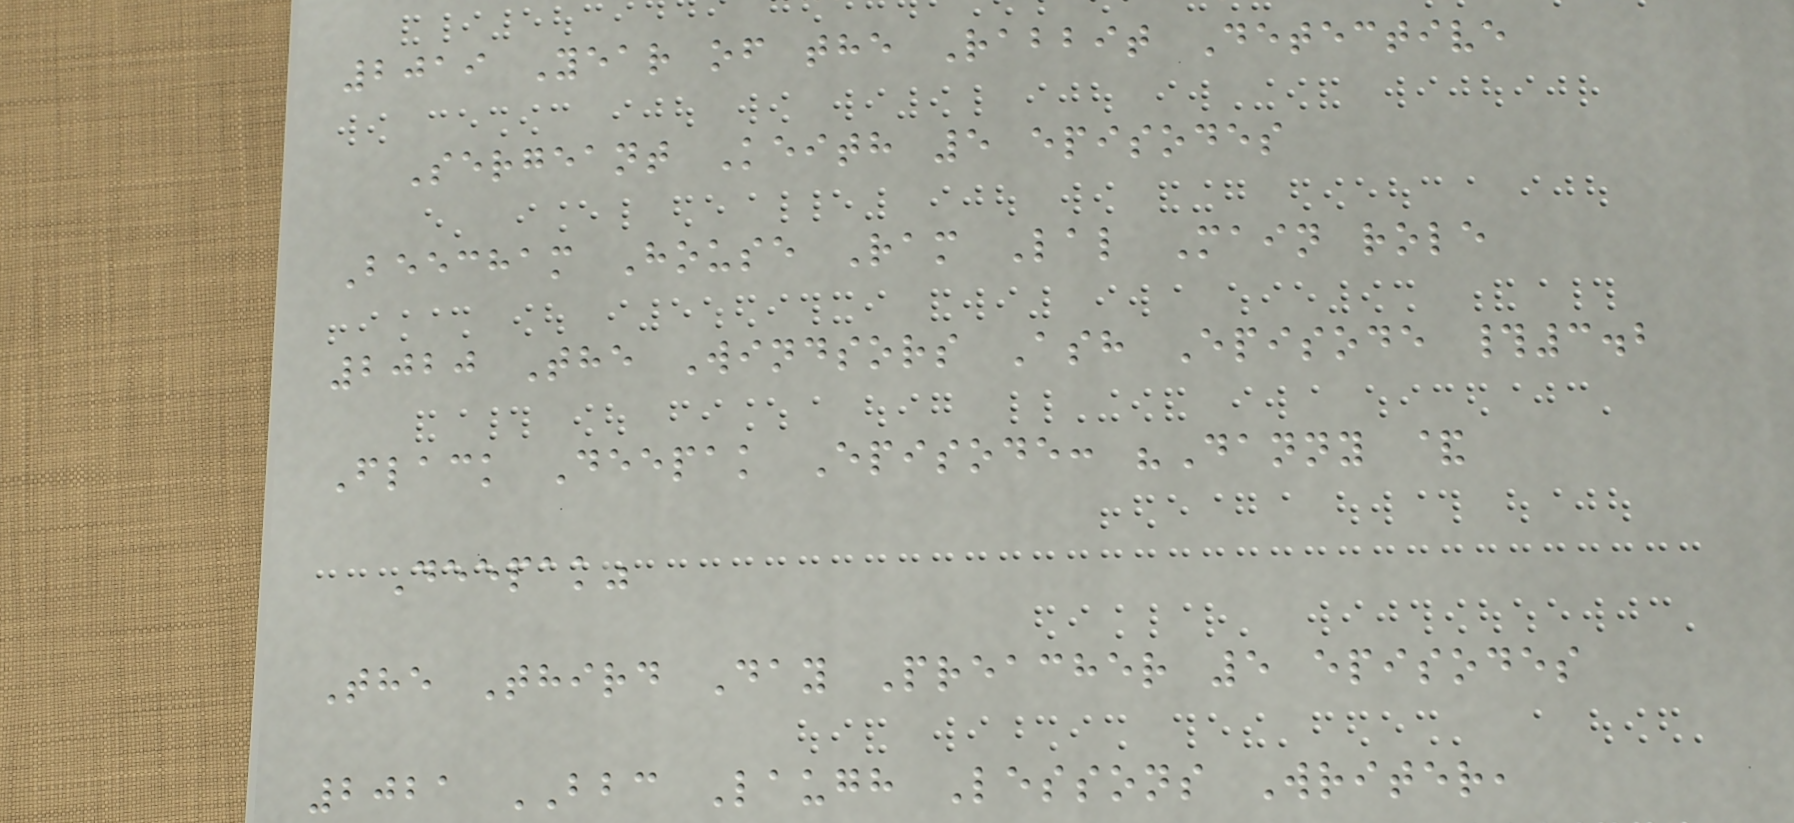2019 Year of the Rabbit Detective
Sergeant Keith 5 episodes
Beecham House Ram Lal Main role
2020 The Windsors Ash Episode #3.2
Flack Deepak Episode: "Danny &
Deepak"
The Third Day Preacher 5 episodes
2021 BBC Laugh Lessons Writer,
